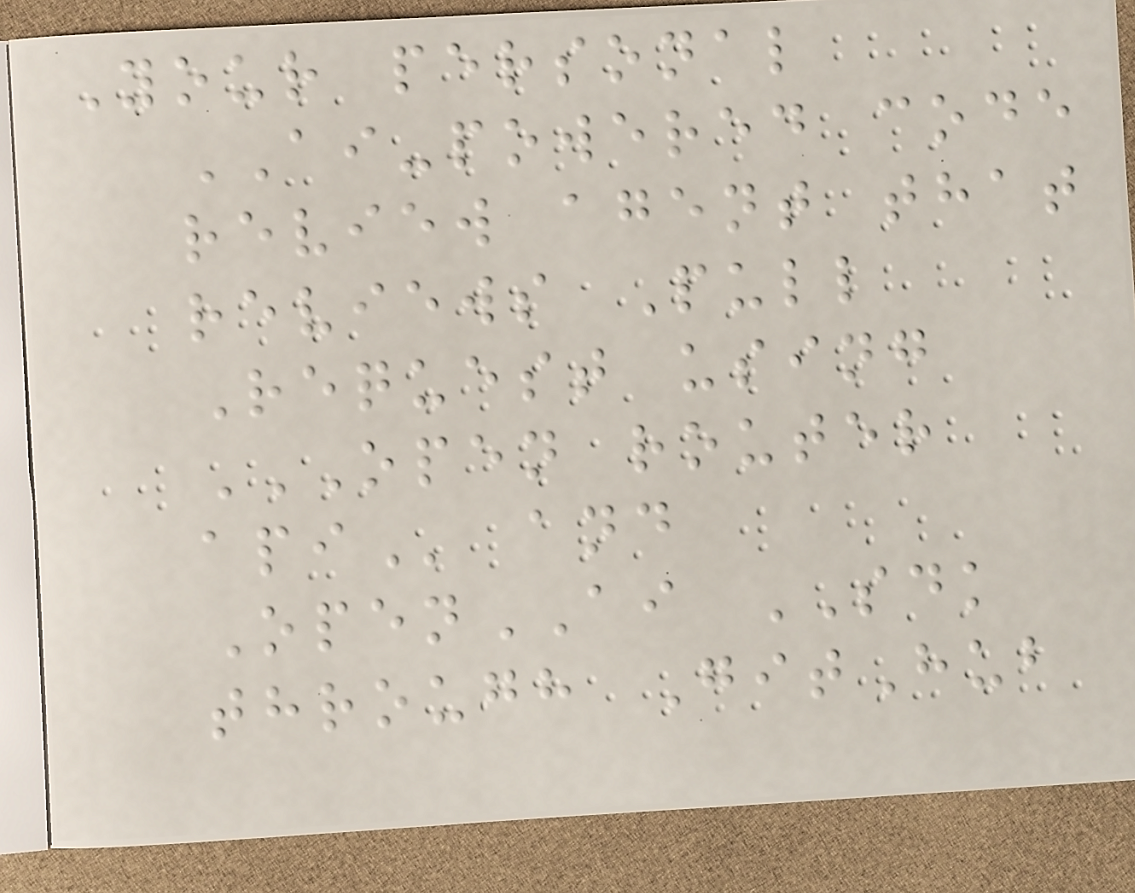Your personal
AI-powered code
review agent that
reviews Pull
Request using
OPEN ROUTER
API and
OpenAI SDK
through GitHub
